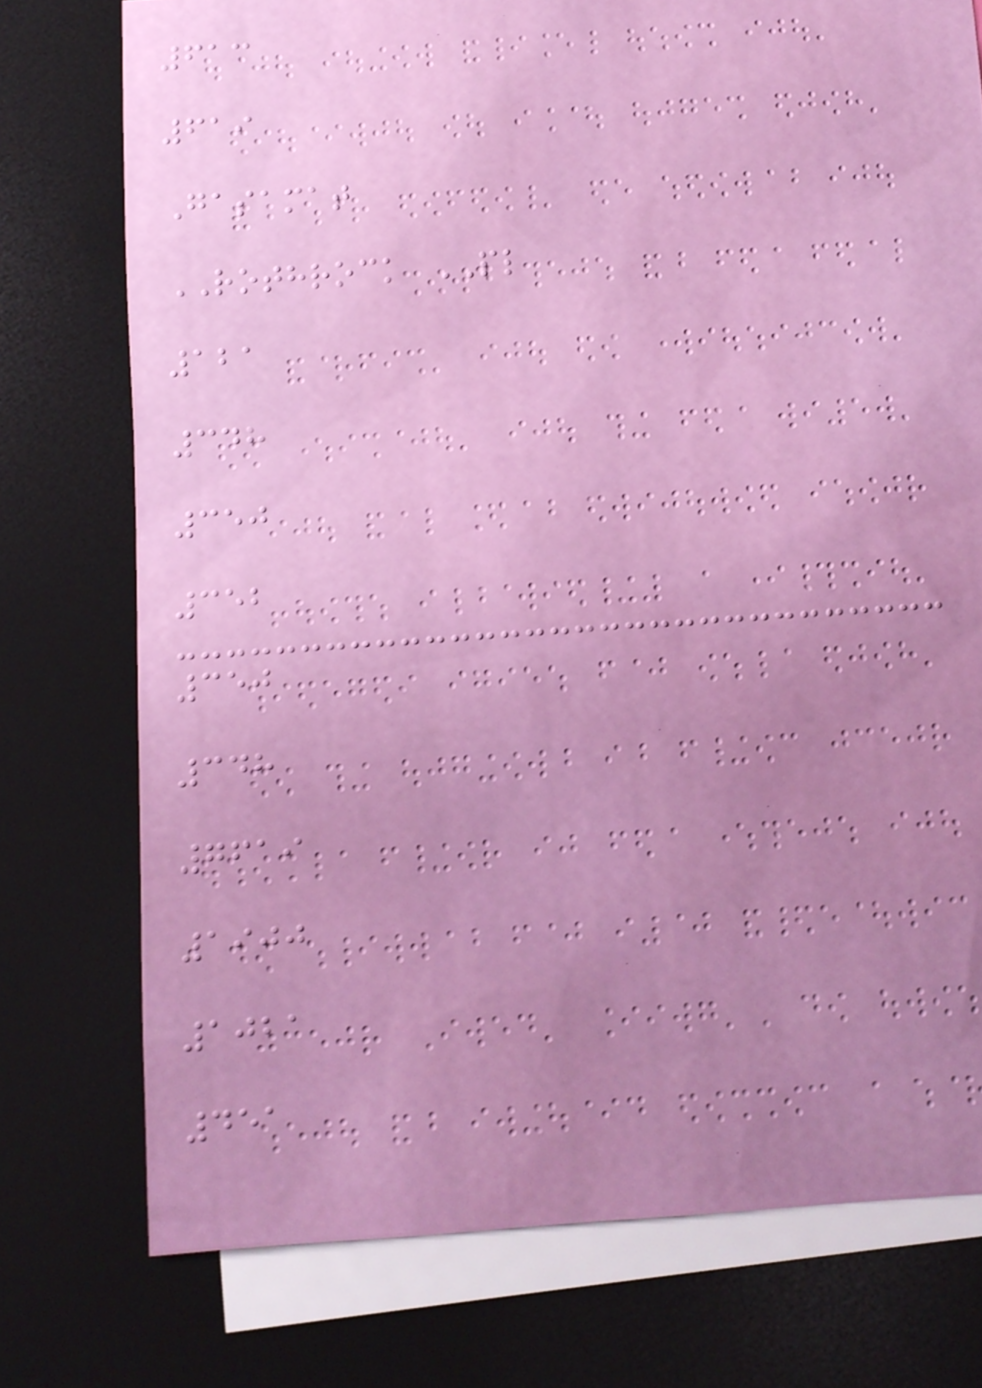613
619
Gasamat
ROTHROCK PL
121
348
350
352
350
348
7619
1900
1021
451
